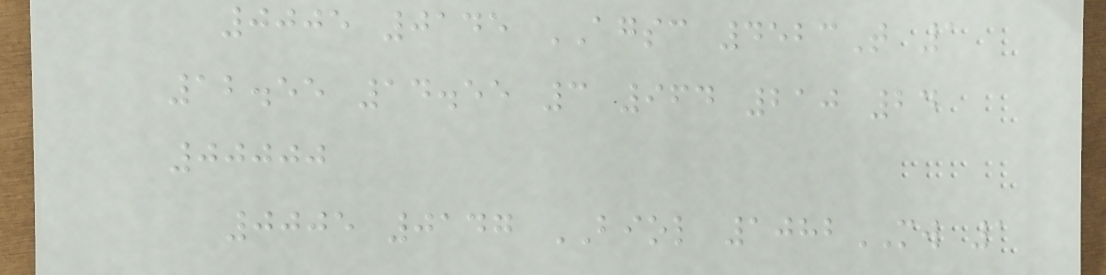0005 0145 AGSC 4523T 1
12.55 14.55 3 964 210 24
00000
0005 0147 BIOL 1082MW 1
